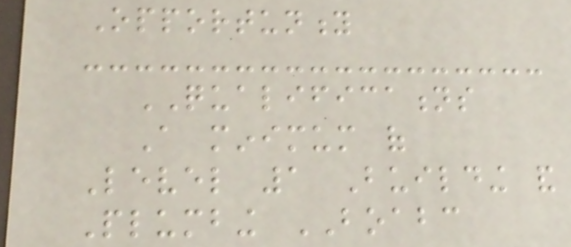Opportunity
QUALIFICATIONS
A minimum of
Level 1 Building and
Plumbing BOABC
